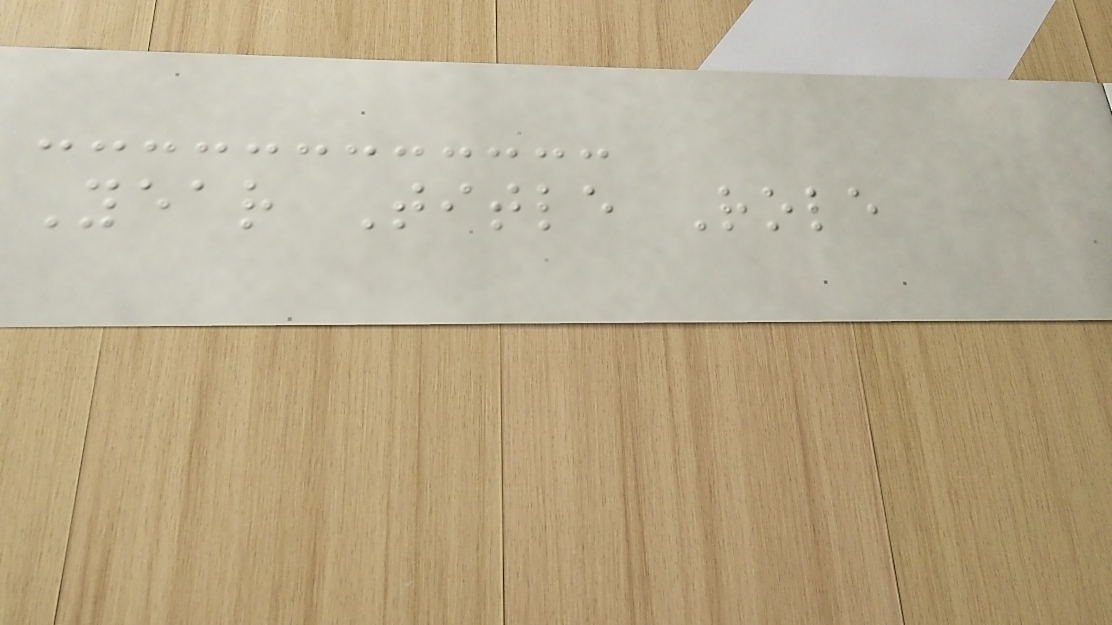Year Title Role
